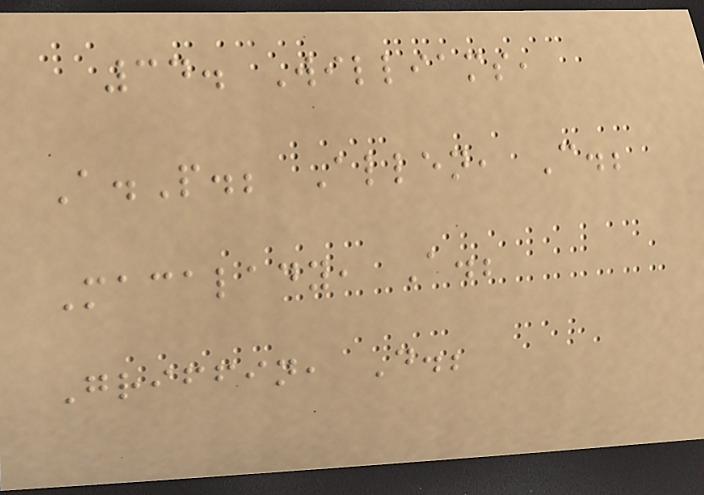34. Williams,
A.P.; Allen, C.;
Macalady, A.;
Griffin, D.;
